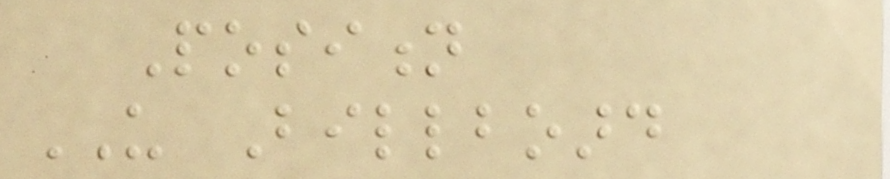Position
US Billboard
